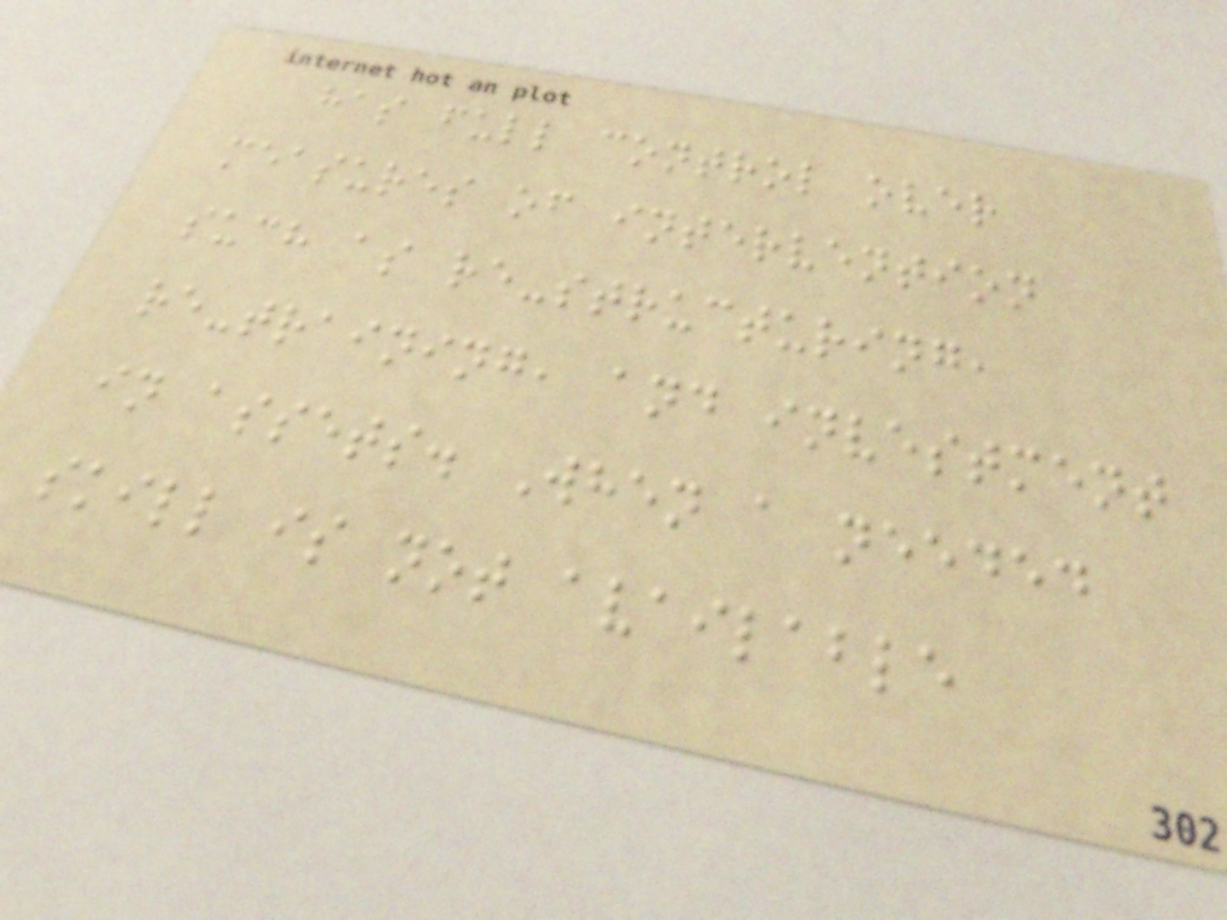has full control over
measures of intervention
such as re-structuring,
re-training, and investment
in assets. When a needed
skill is not available
